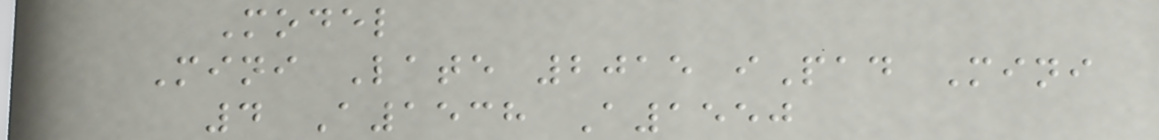Model
Mini Late 2015 iPad Mini
4 A1538 A1550
